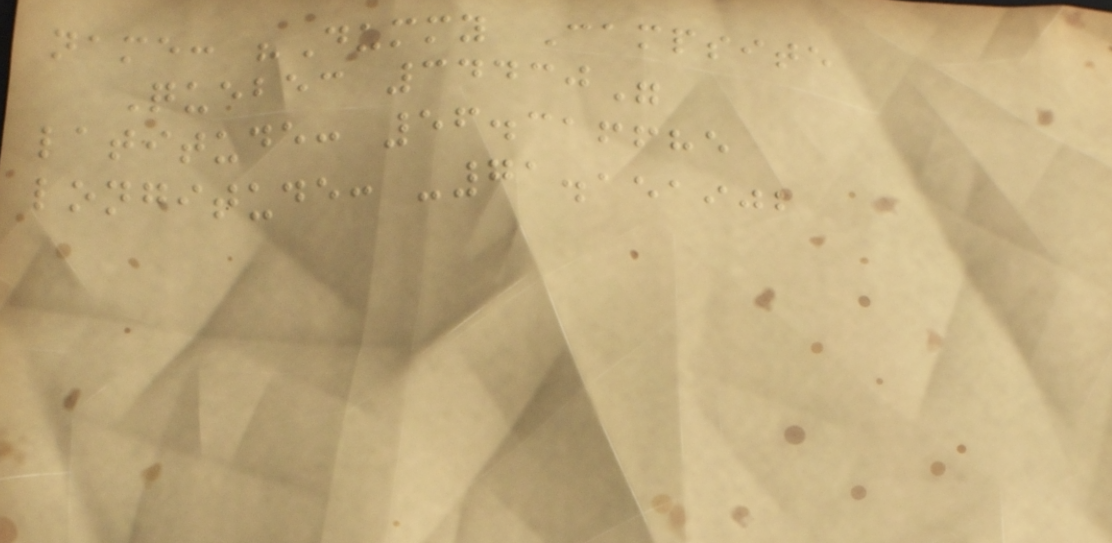name: "Dummy Campsite
Quebec 34430"
latitude: 56.316685
longitude: -71.151902
